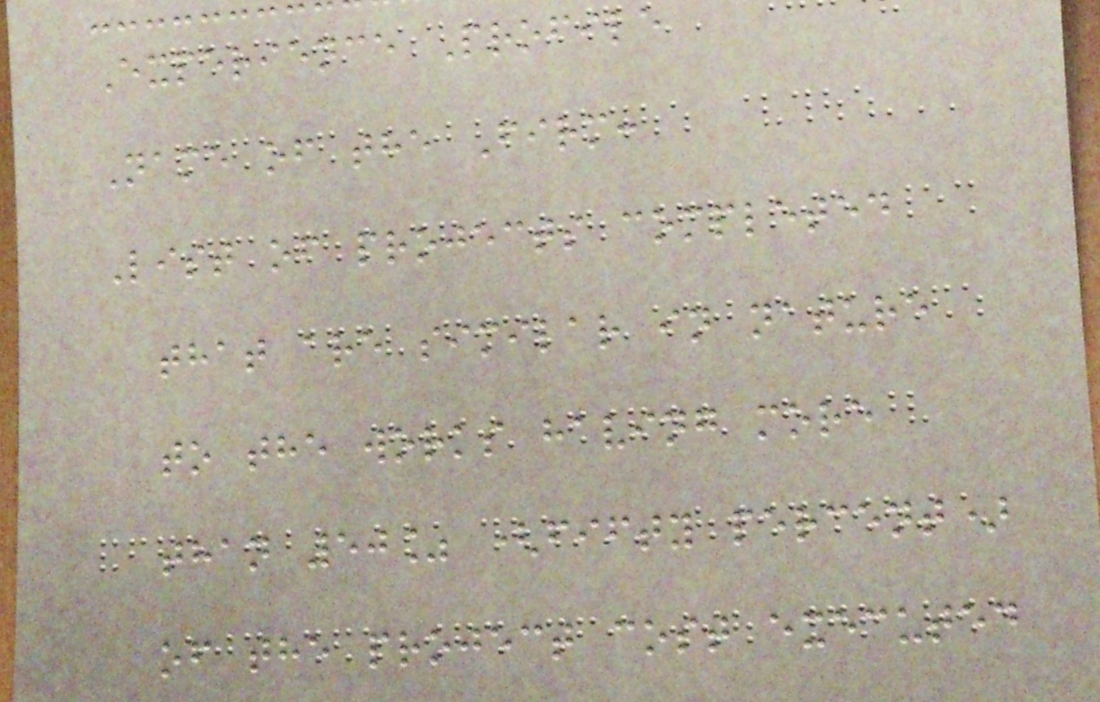Experience Profile
Name of the Firm:
List of projects completed
that are similar in nature
to the works having more
than 50% (fifty percent)
of the project cost executed
